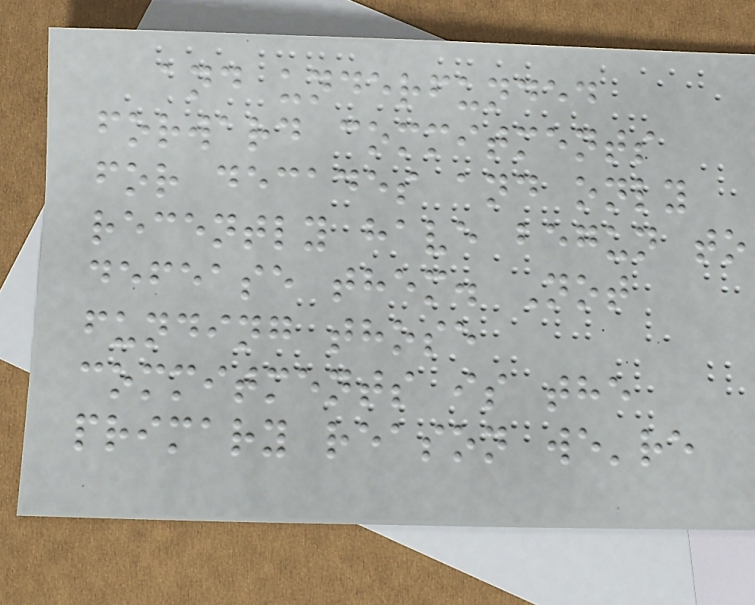and underfunded
forward commitments
for decades and only
recently have begun to
defease them. Not
funding those
commitments is the
primary reason we're
